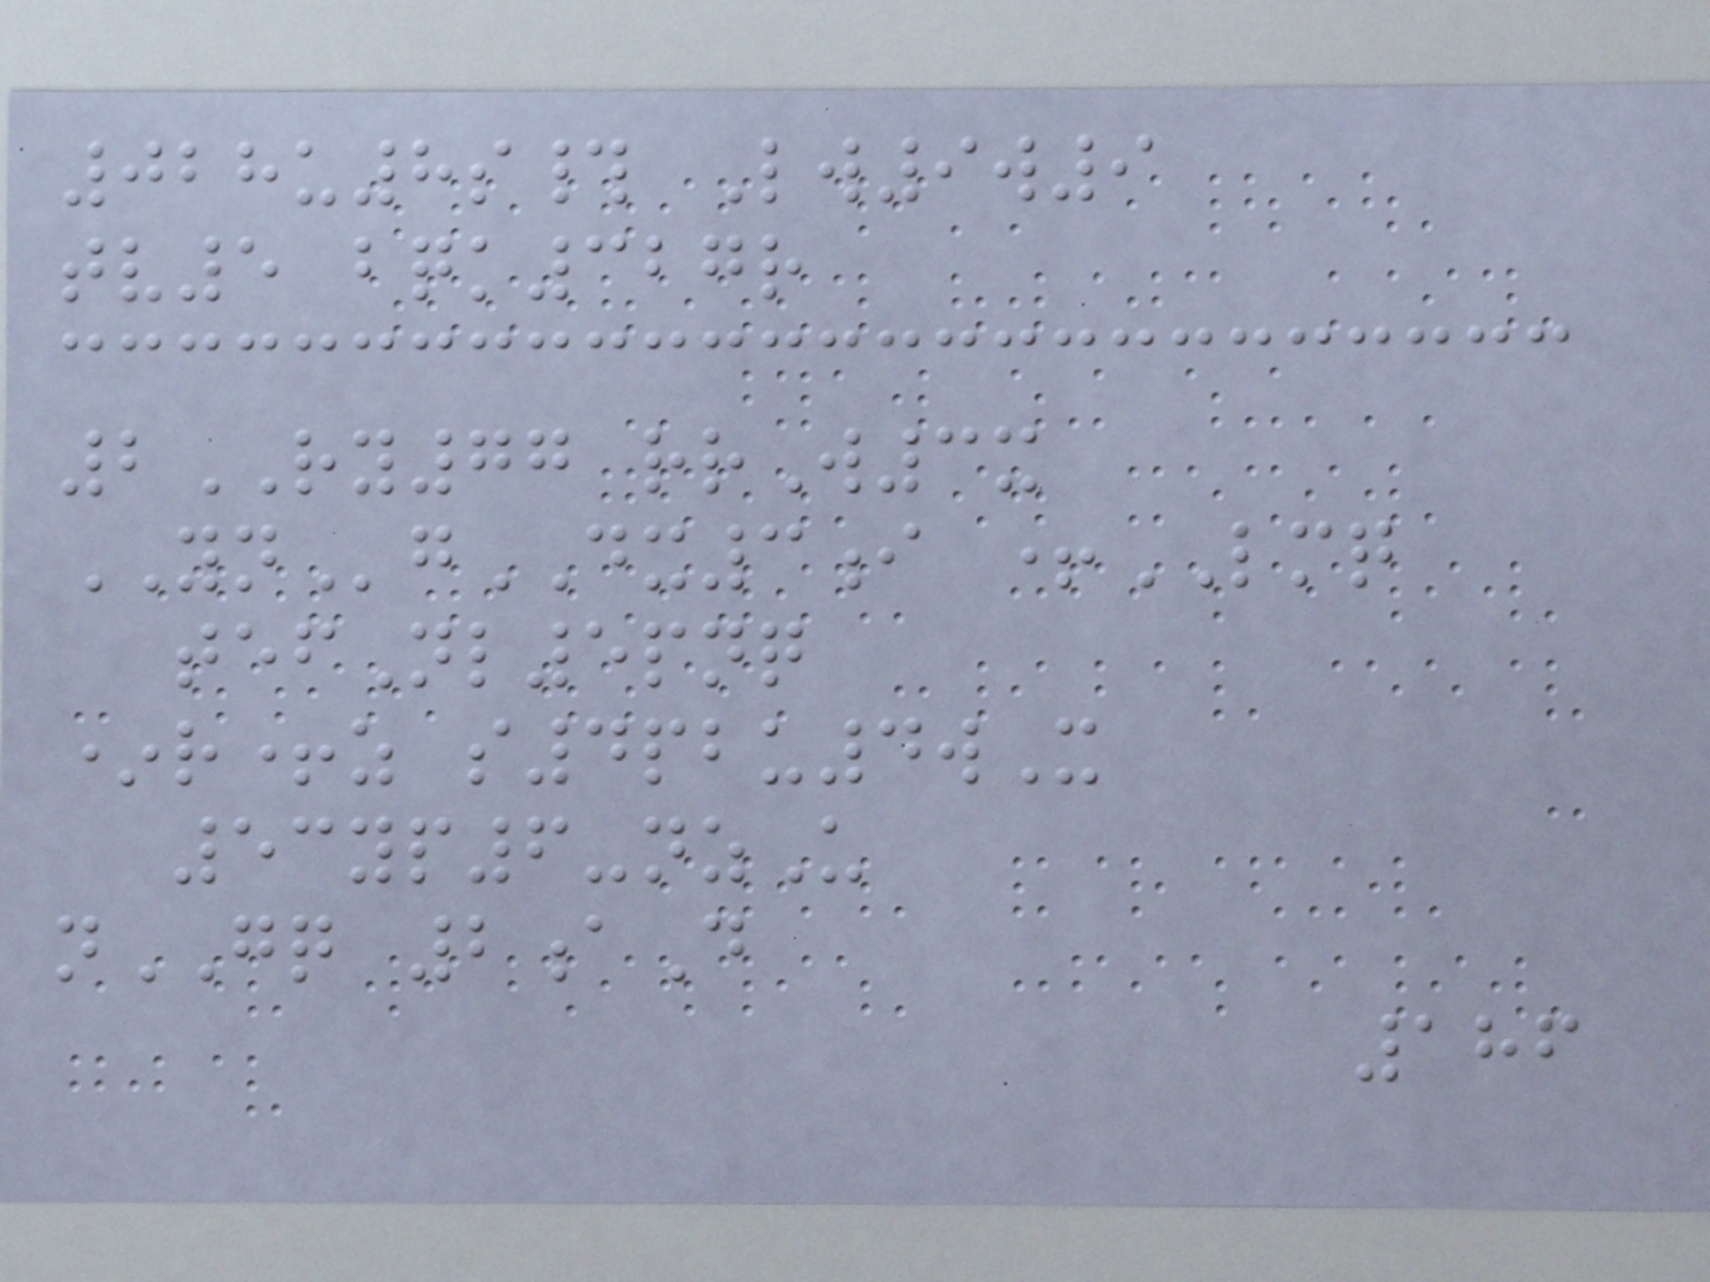028u8s# Lw9w9
tv5 bqk327r
2RY77 rrW3x
YNgDX3i +LMQ
tefNl5pnq
*r+z s4pbu4wX
53yp6-nzU
nGQ 2aD
186
